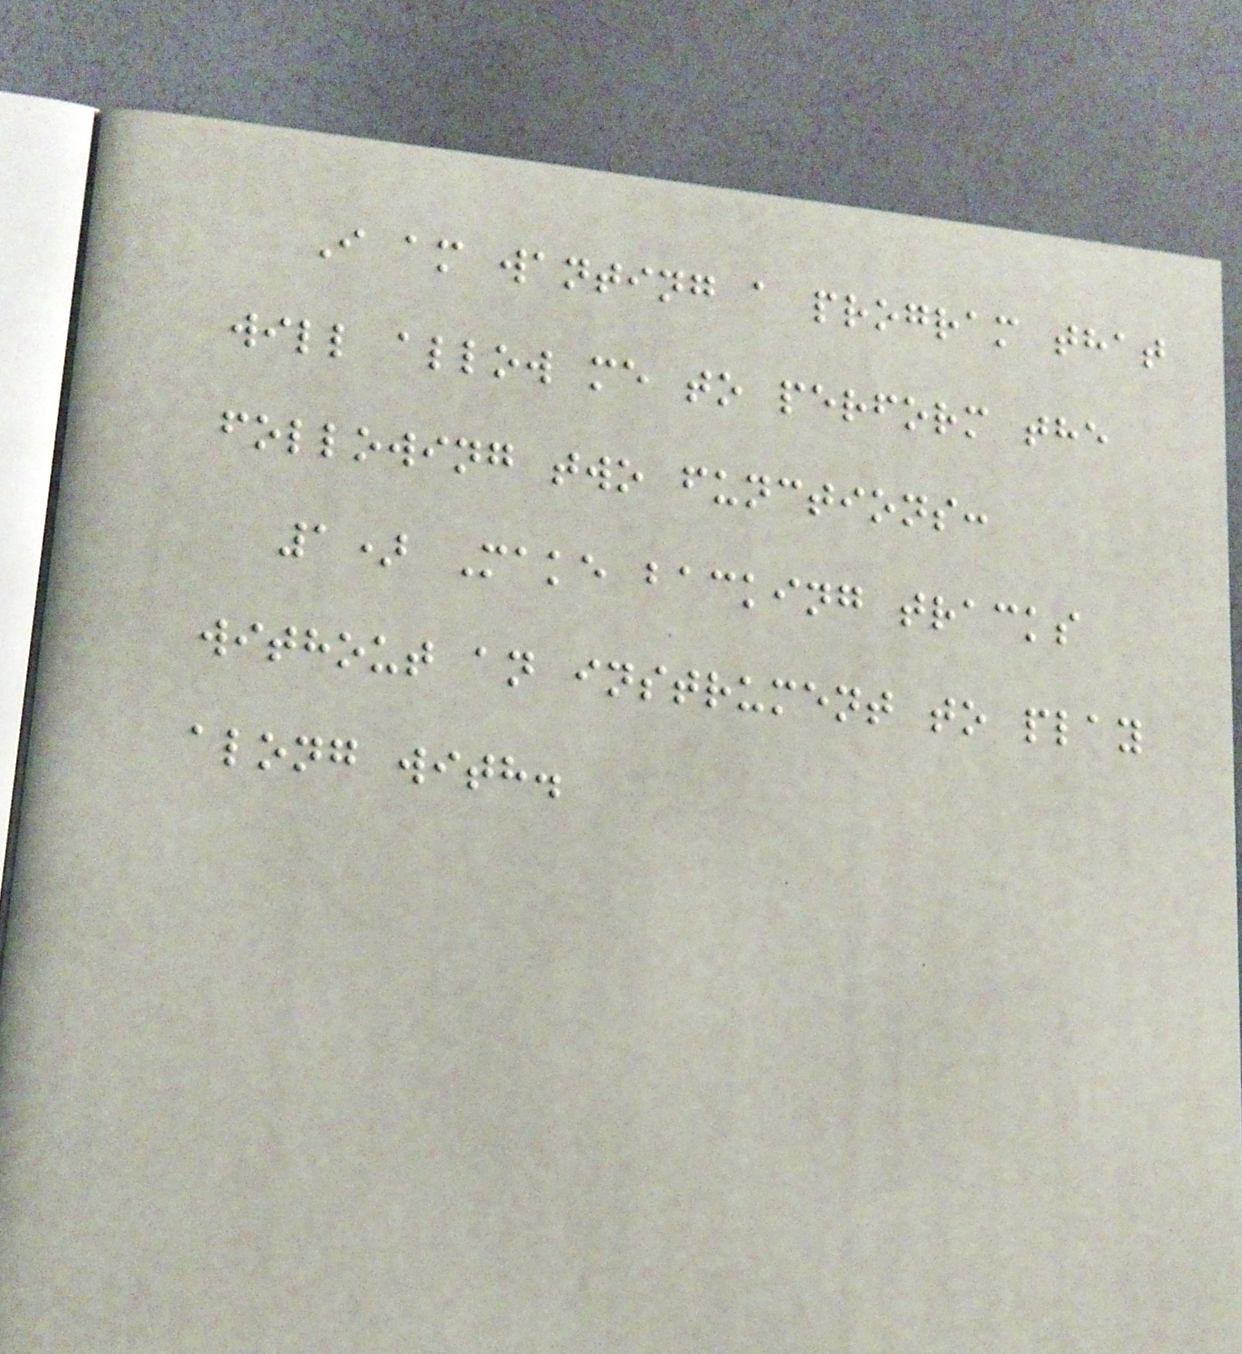I am wanting a program that
will allow me to perform the
following two functions:
1) Make backing tracks
without an instrument to play
along with.
